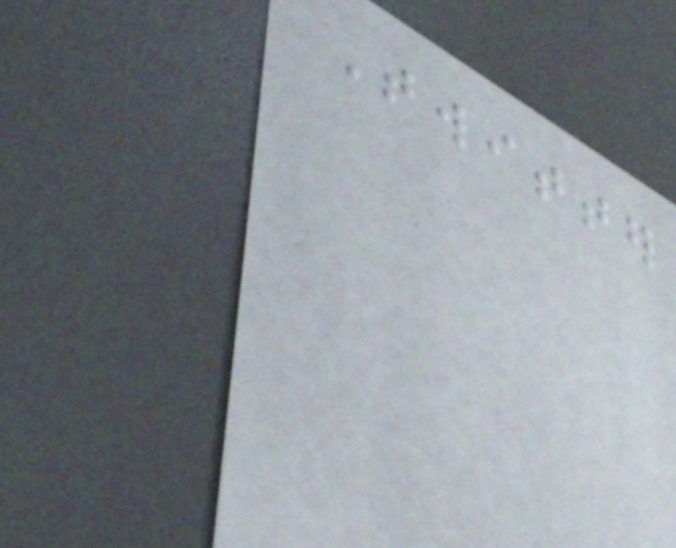Twitter
